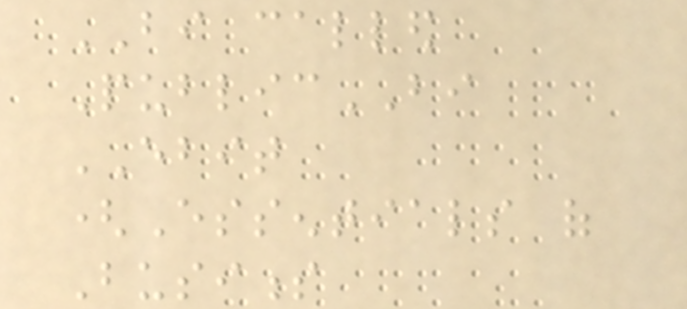BI called
PublicBI
EBIT
(Essentials of
Business
